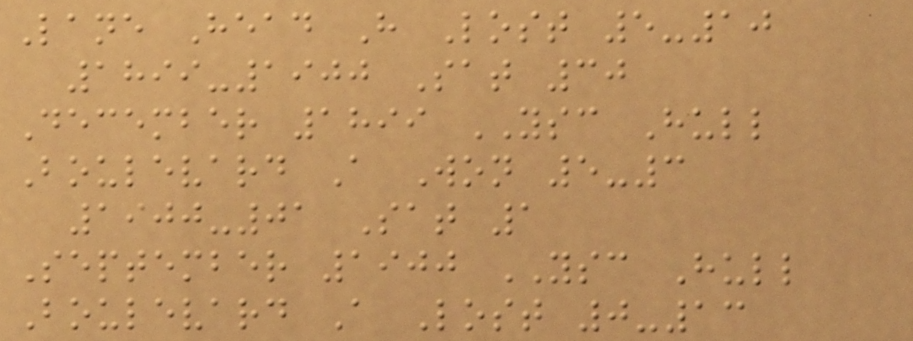Lane Head H Lost 5-10
1899-1900 Sat 30
December 1899 YSC Hull
Boulevard A Won 5-3
1900-01 Sat 1
September 1900 YSC Hull
Boulevard A Lost 0-13
